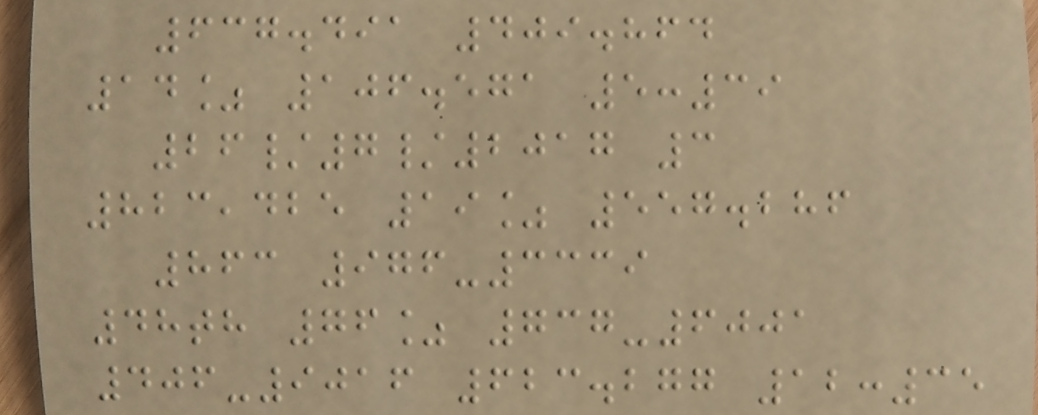637.491 409.864
14% 106.571 5:39
26/7/2017 3
823,425 19% 557.286
863 976-3339
48th 76% 737-6001
406-9016 623.277 12:35
